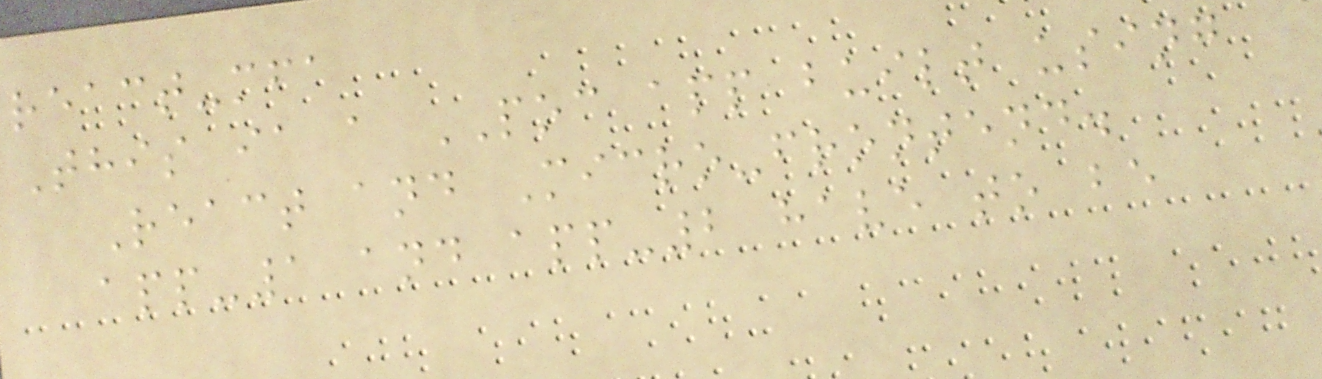react-mfa
This ia a POC app built using
React and Micro-frontend.
app-1 and app-2 have to be
